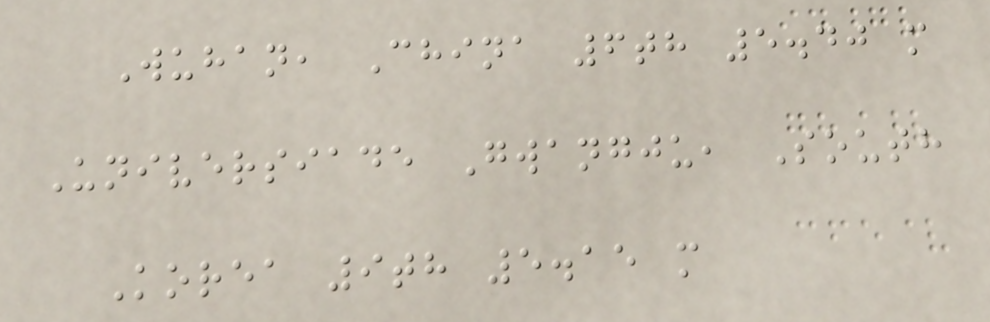Wuhan, China 6th 5.40 m
Universiade Gwangju, South
Korea 9th 5.15 m
